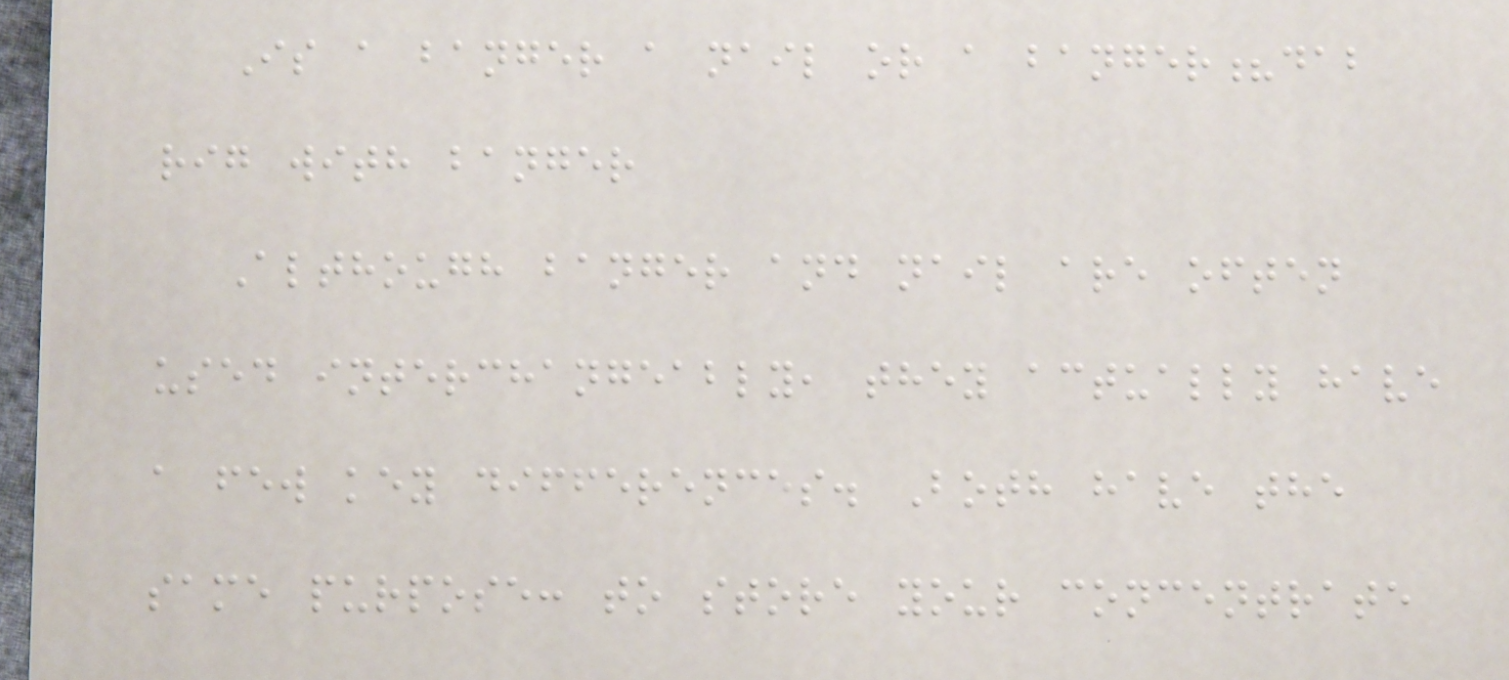Is a banger a nail or a banger?dab
rig with banger
Although banger and nail are often
used interchangeably, they actually have
a few key differences. Both have the
same purpose: to store your concentrate
